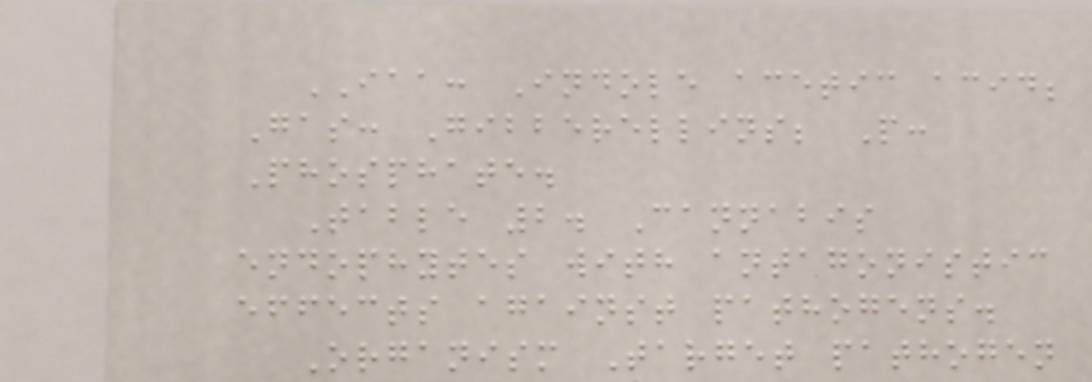IAA: Indole acetic acid;
Gas: Gibberellins; P:
Phosphate.
Table 2. Cannabis
endophytes with antagonistic
effects against pathogens.
Organism Target pathogen
